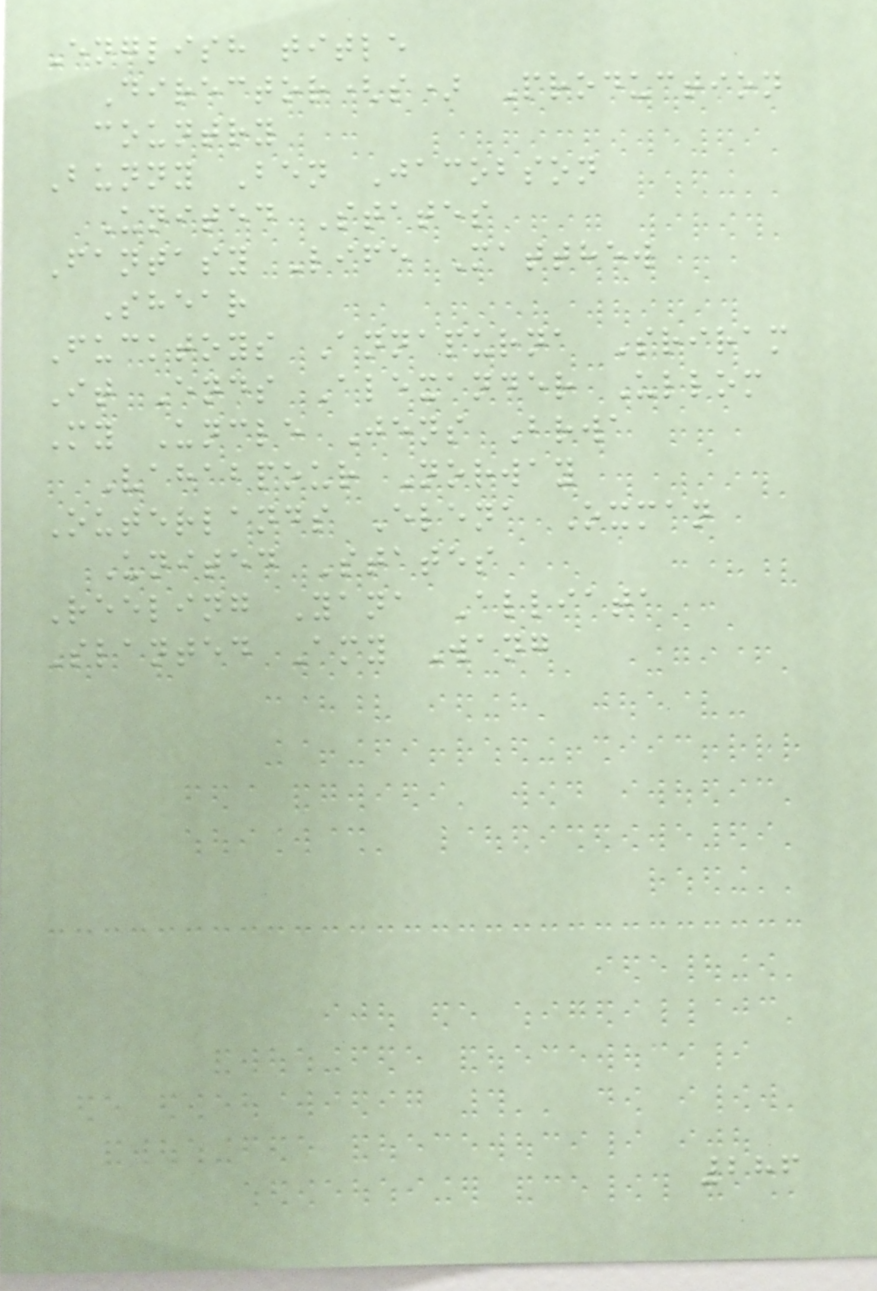English title
Director(s) Production
country
Bunny Ben Jacobson
United States
Fantasy Life Matthew
Shear
Fucktoys Annapurna Sriram
It Ends Alexander Ullom
My Uncle Jens Brwa
Vahabpour Norway
Outerlands Elena Oxman
United States
Reeling Yana Alliata
Slanted Amy Wang
286
